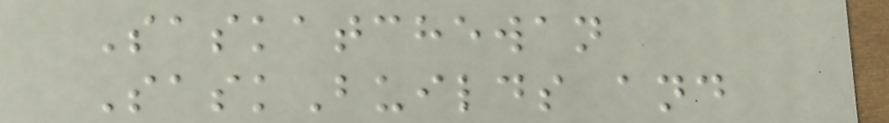Saskatchewan
SaskBuilds and
